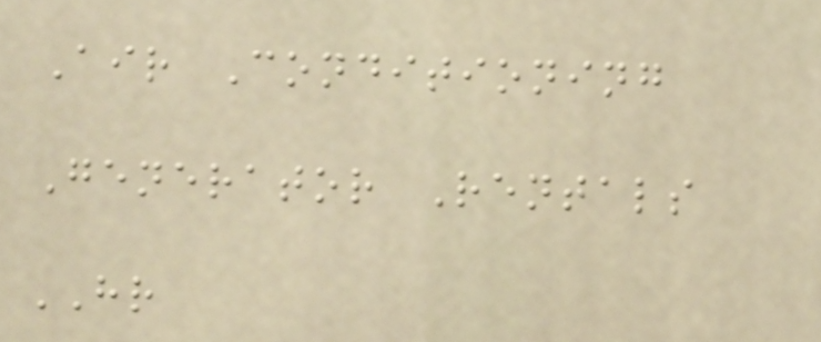Air Conditioning
Generator Rentals
HR
